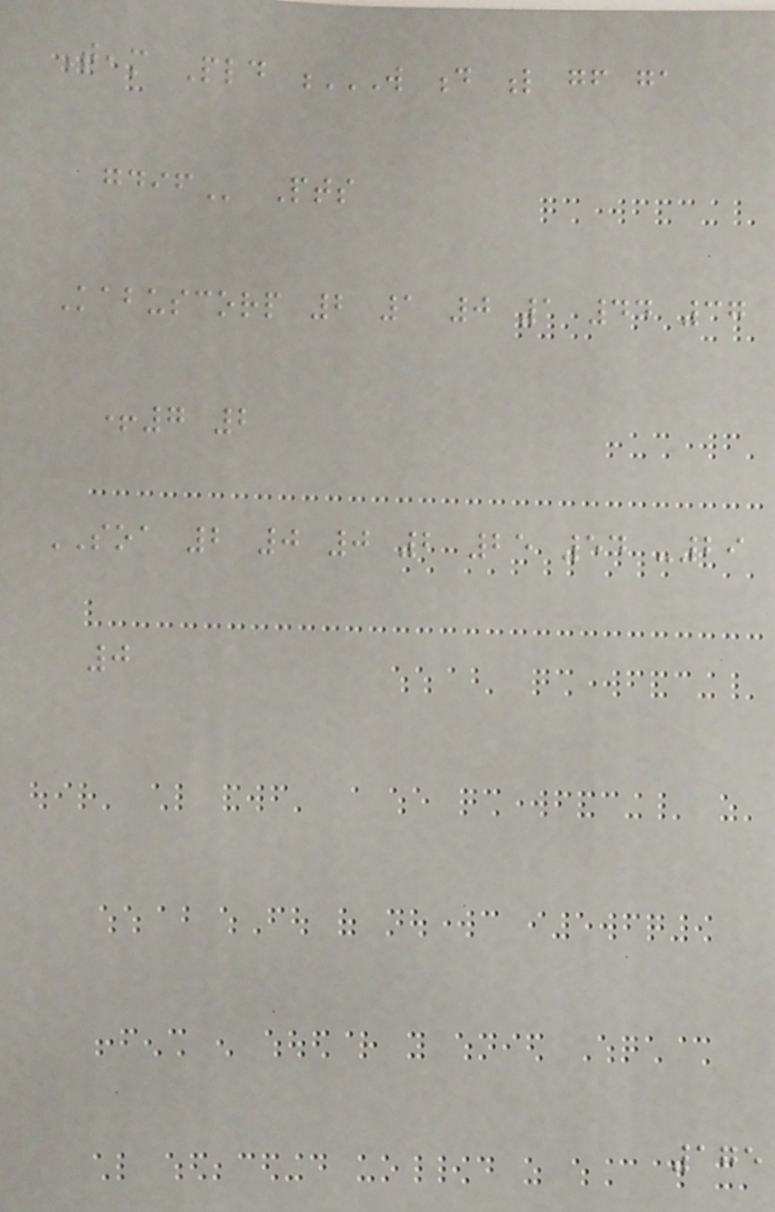Team Pld W D L GF GA
GDIF Pts
Kabuscorp 2 1 0 1 44 37
+7 2
SOA 2 0 0 2 25 54 -29
0
175
